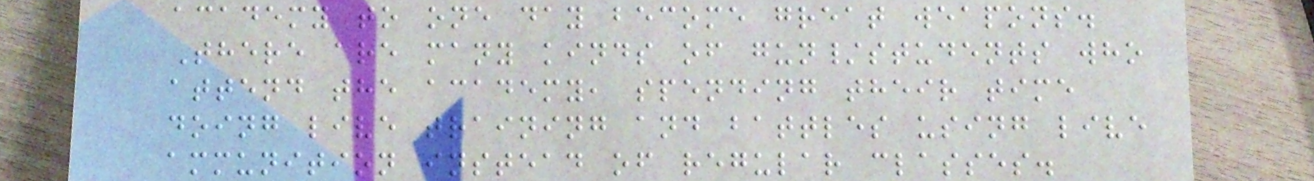academy to one day become great weapons.
There are many kinds of gun/students who
attend the academy, spending their time
doing live training and battles using live
ammunition instead of regular classes.
